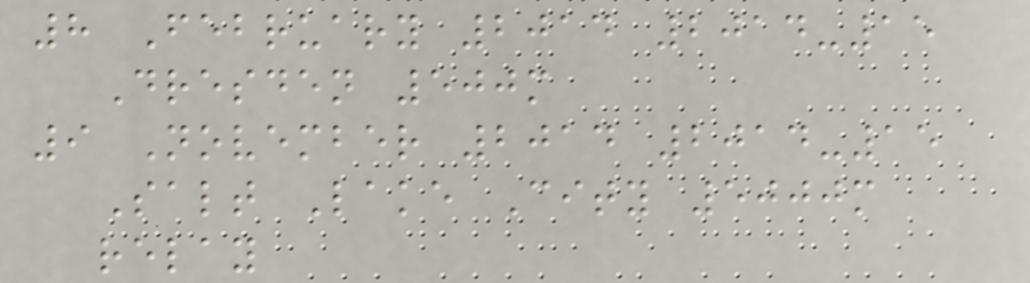8 February 2014 2014-15
Dresden 500m
9 November 2014 2014-15
Salt Lake City 5000m
relay
